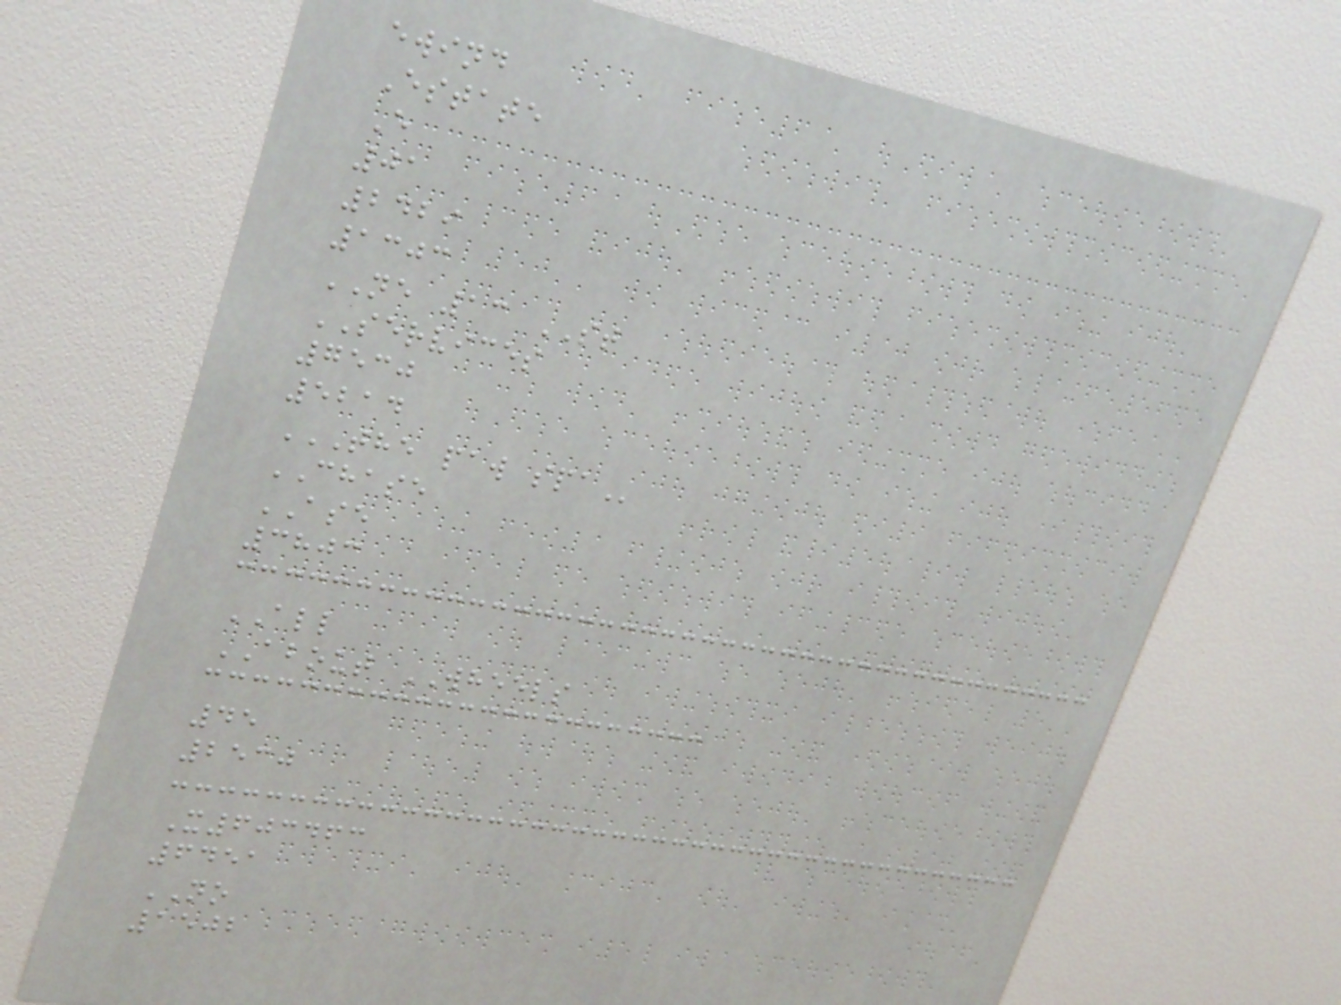ewind
Estate
E
01
2429
1303
NE 13 ST
SERVICES
7530
5214
THE PAW SPA
CHASE
ASE
3803
ALL
ABOUT WHEELS
45
2530
X603463
6451
NO
1502
